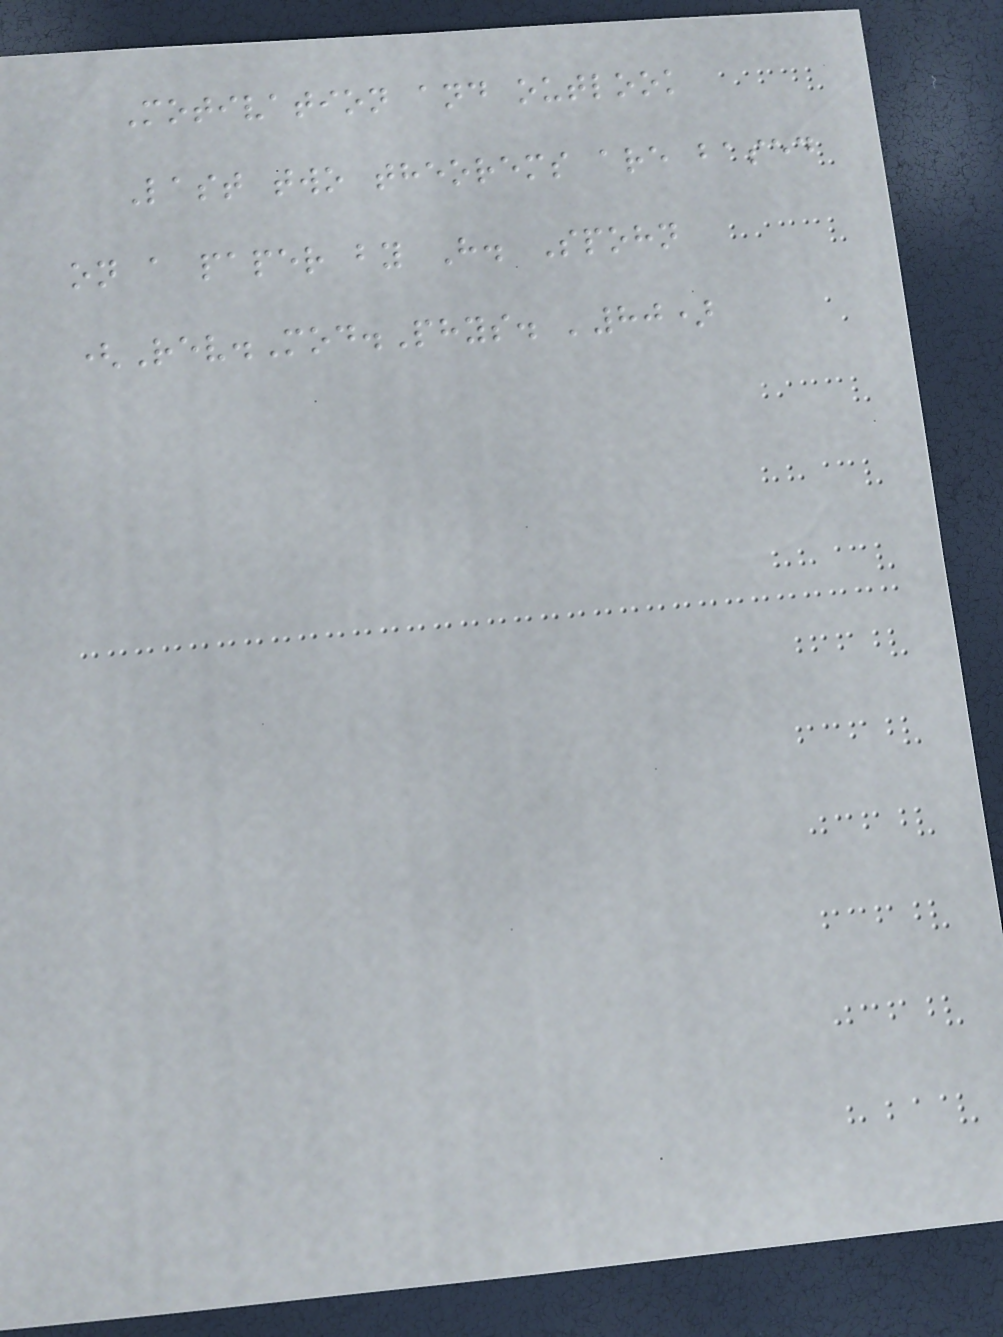Motivation and outlook
Last two theorems are based
on a paper by H. Spohn
(Rev.Mod.Phys. '80)
